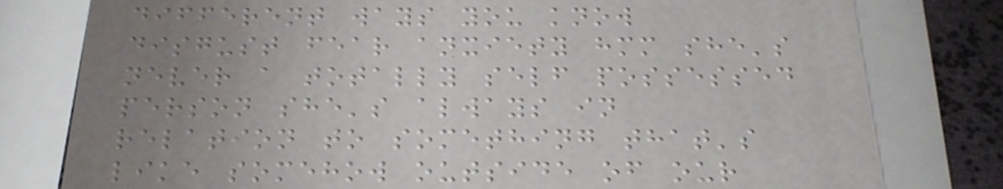different ways you know
disgust fear anxiety hmm she's
never a totally self possessed
person she's always in
relation to something that's
like somehow outside of our
